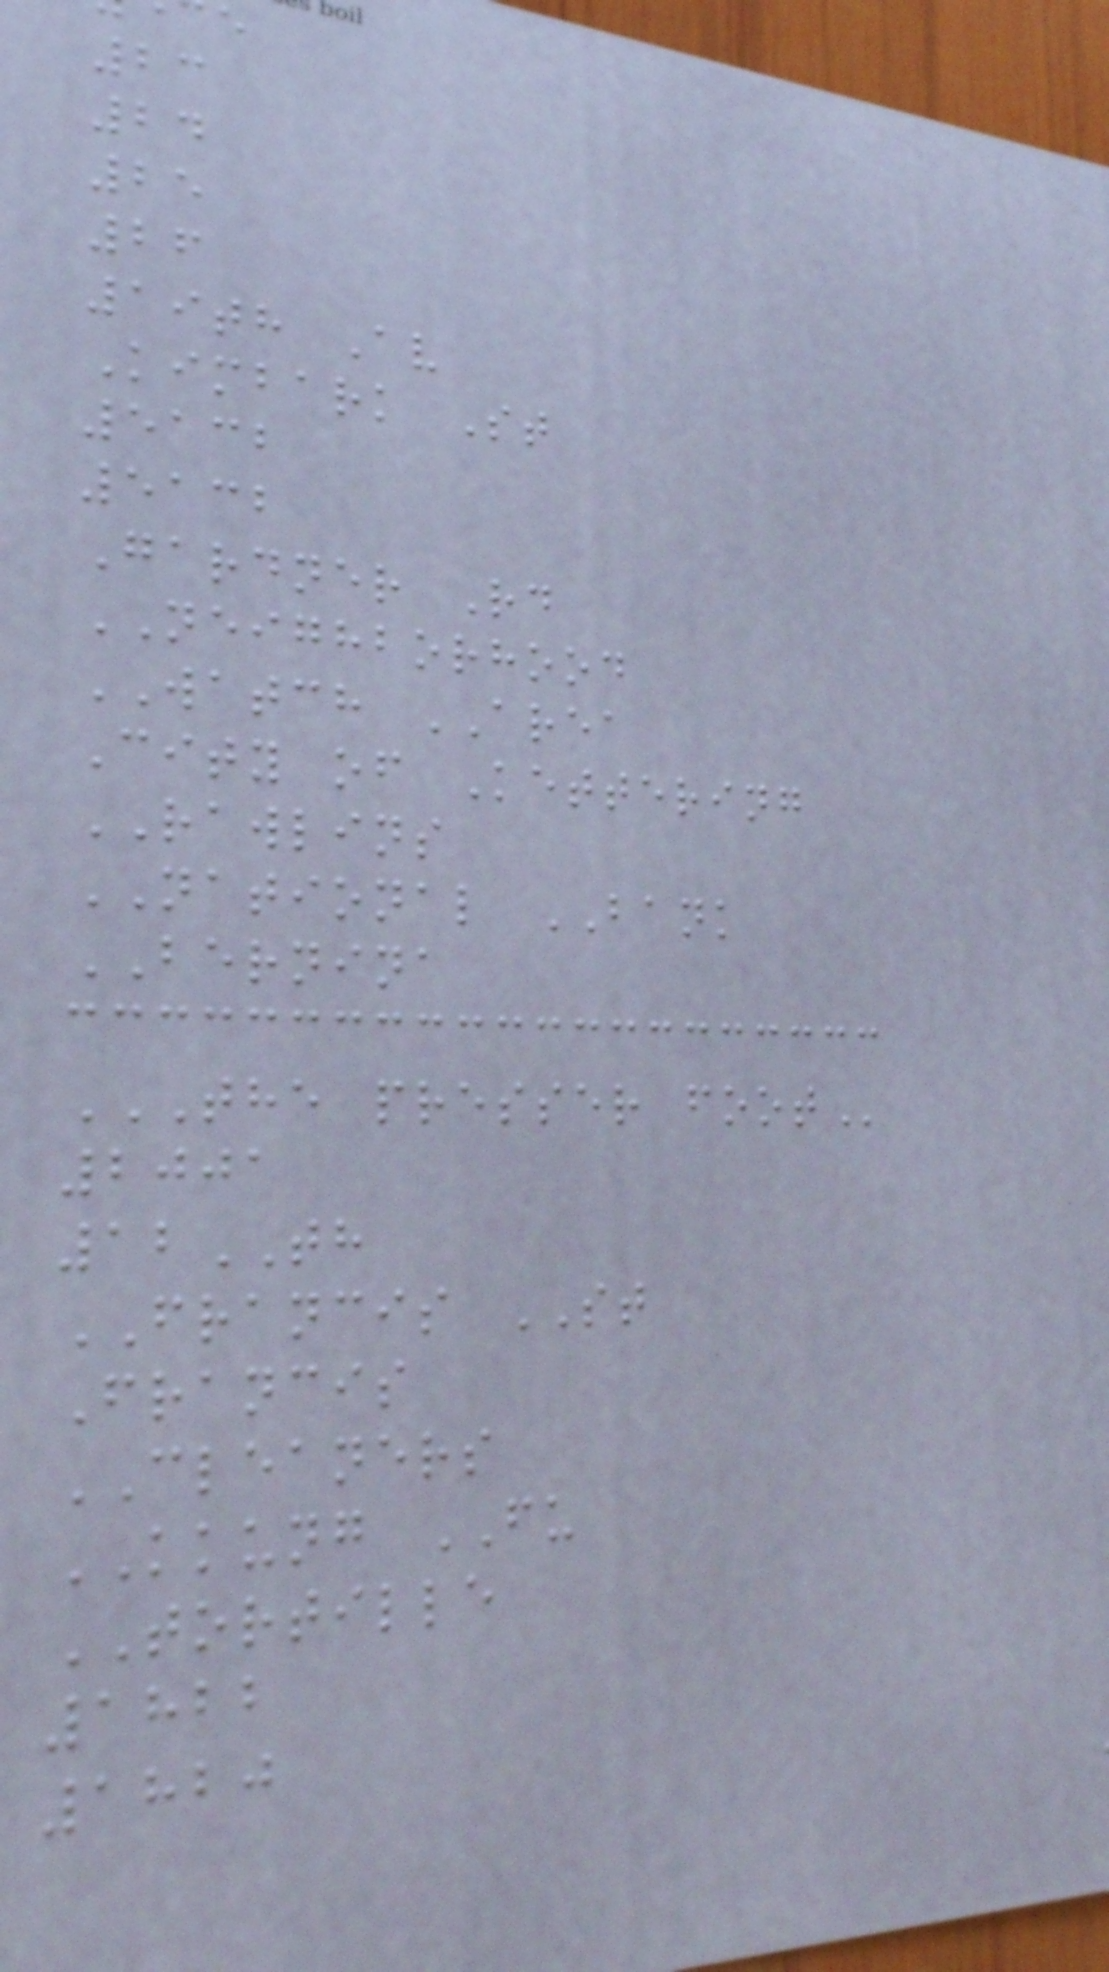23
24
25
26
19th Av
Kimbark St
5132
5132
Gardner Rd
NEIGHBORHOOD
WATCH AREA
City of Kettering
RAWLINS
NATIONAL BANK
BERNINA
THE PRESSER FOOT
2001
12TH
FRANCIS ST
Francis
CLEANERS
KKUNG FU
TORTILLE
1822
1820
